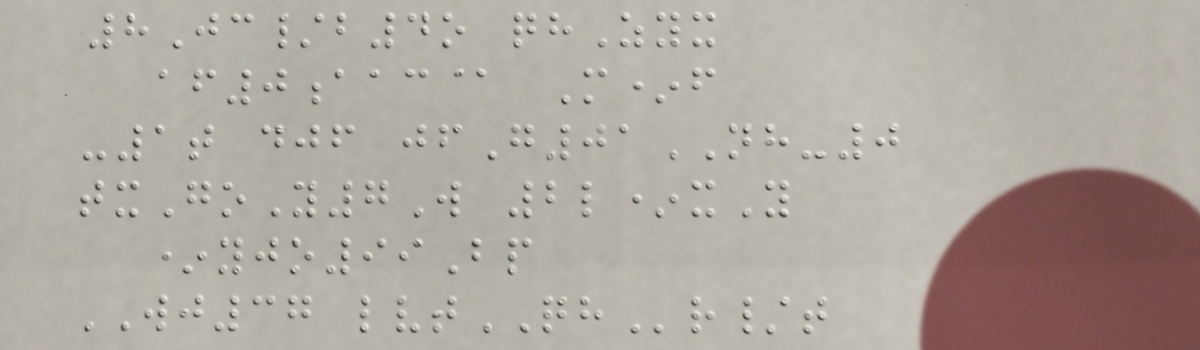8Jc/b4o qhZyx
af0aac@ M*f
-1t djf jfG01NH-0
txGoY7W 2l*xY
*yjo99Bp
WJ37 lvtQHr/t
